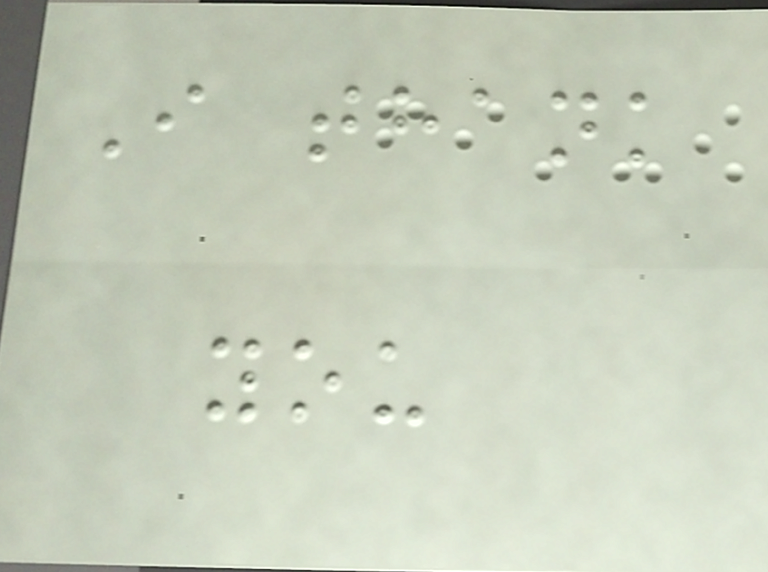I thank
you
